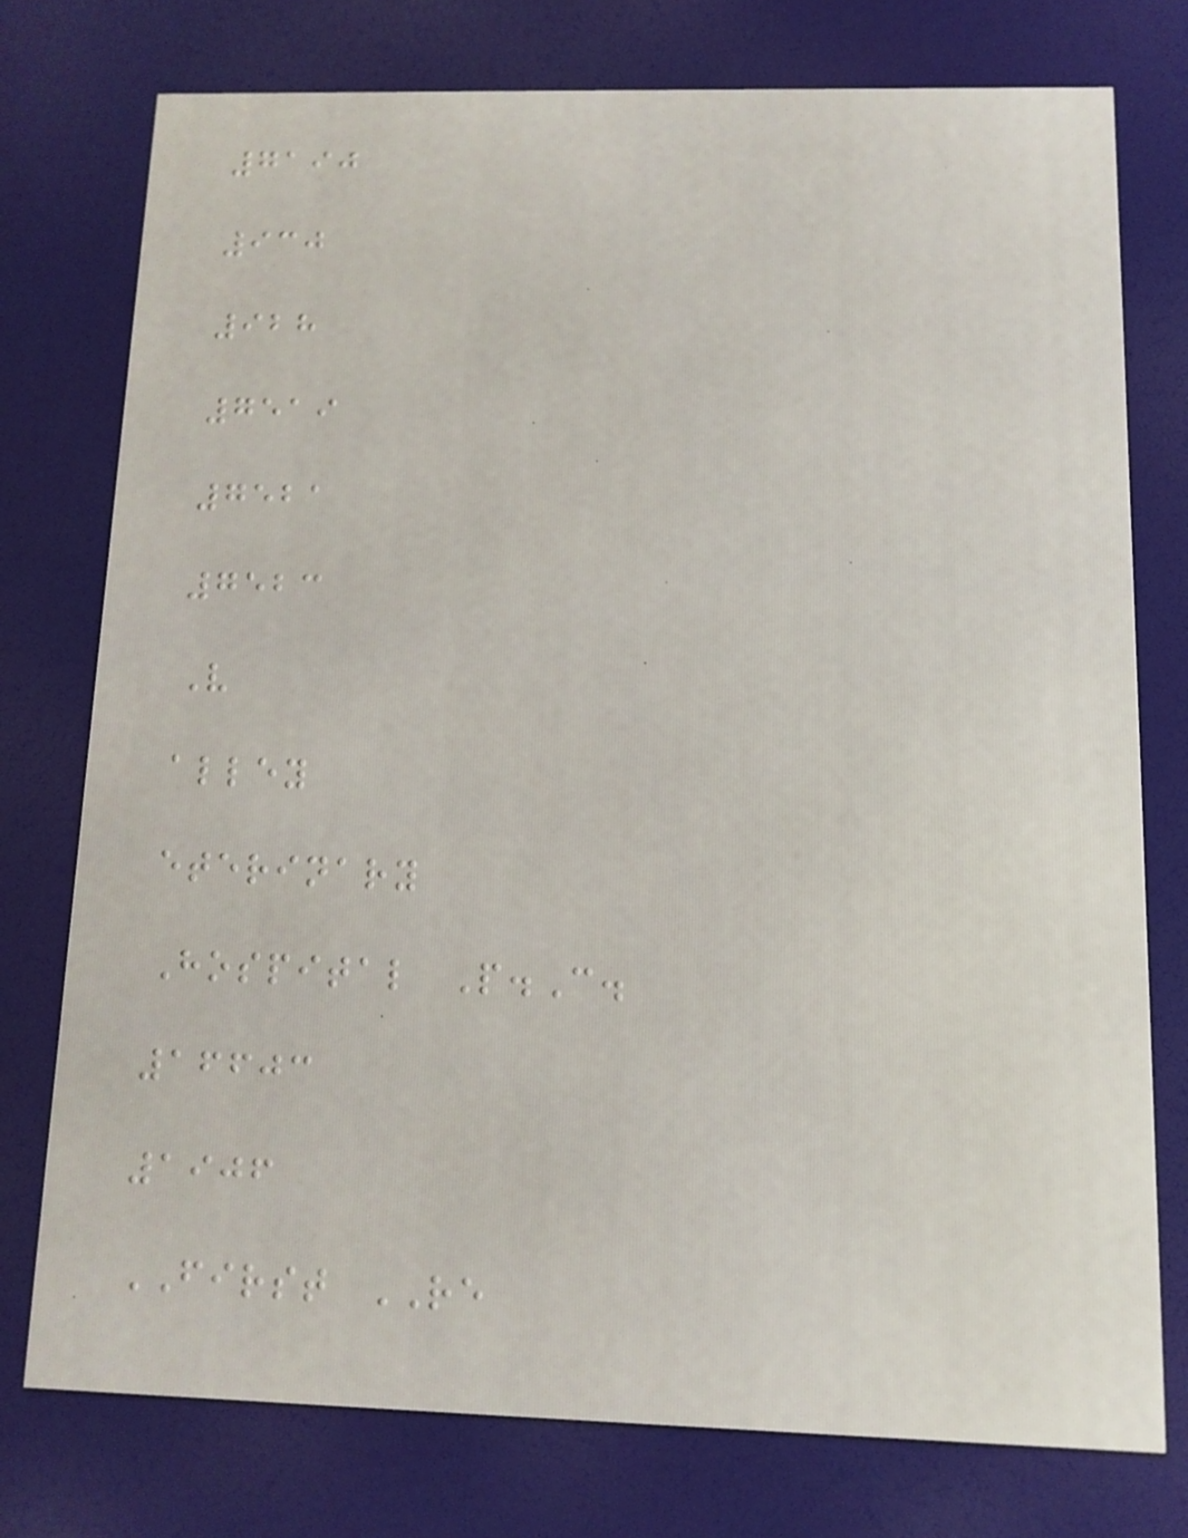7190
930
928
7519
7521
7523
V
alley
eterinary
Hospital P.C.
16603
1906
FIRST RE
